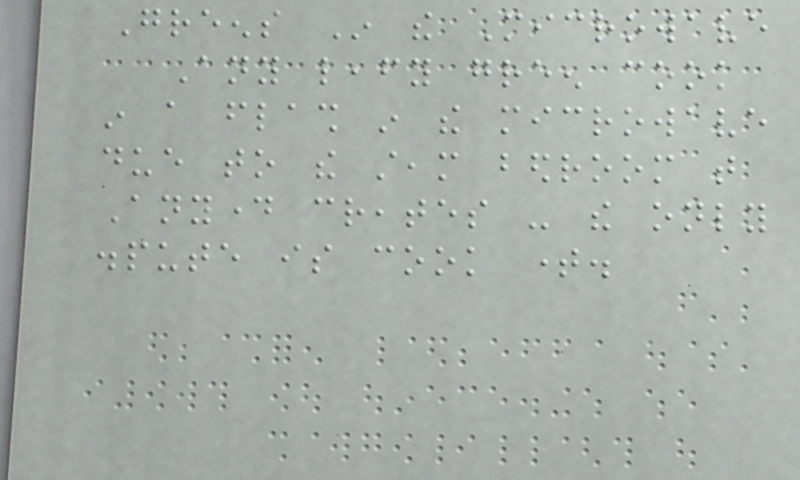Greens In the Microwave
Any leafy green cook
in a flash in the microwave
due to the steam bedroom that
Anyday creates - the only
dispute is cook time.
